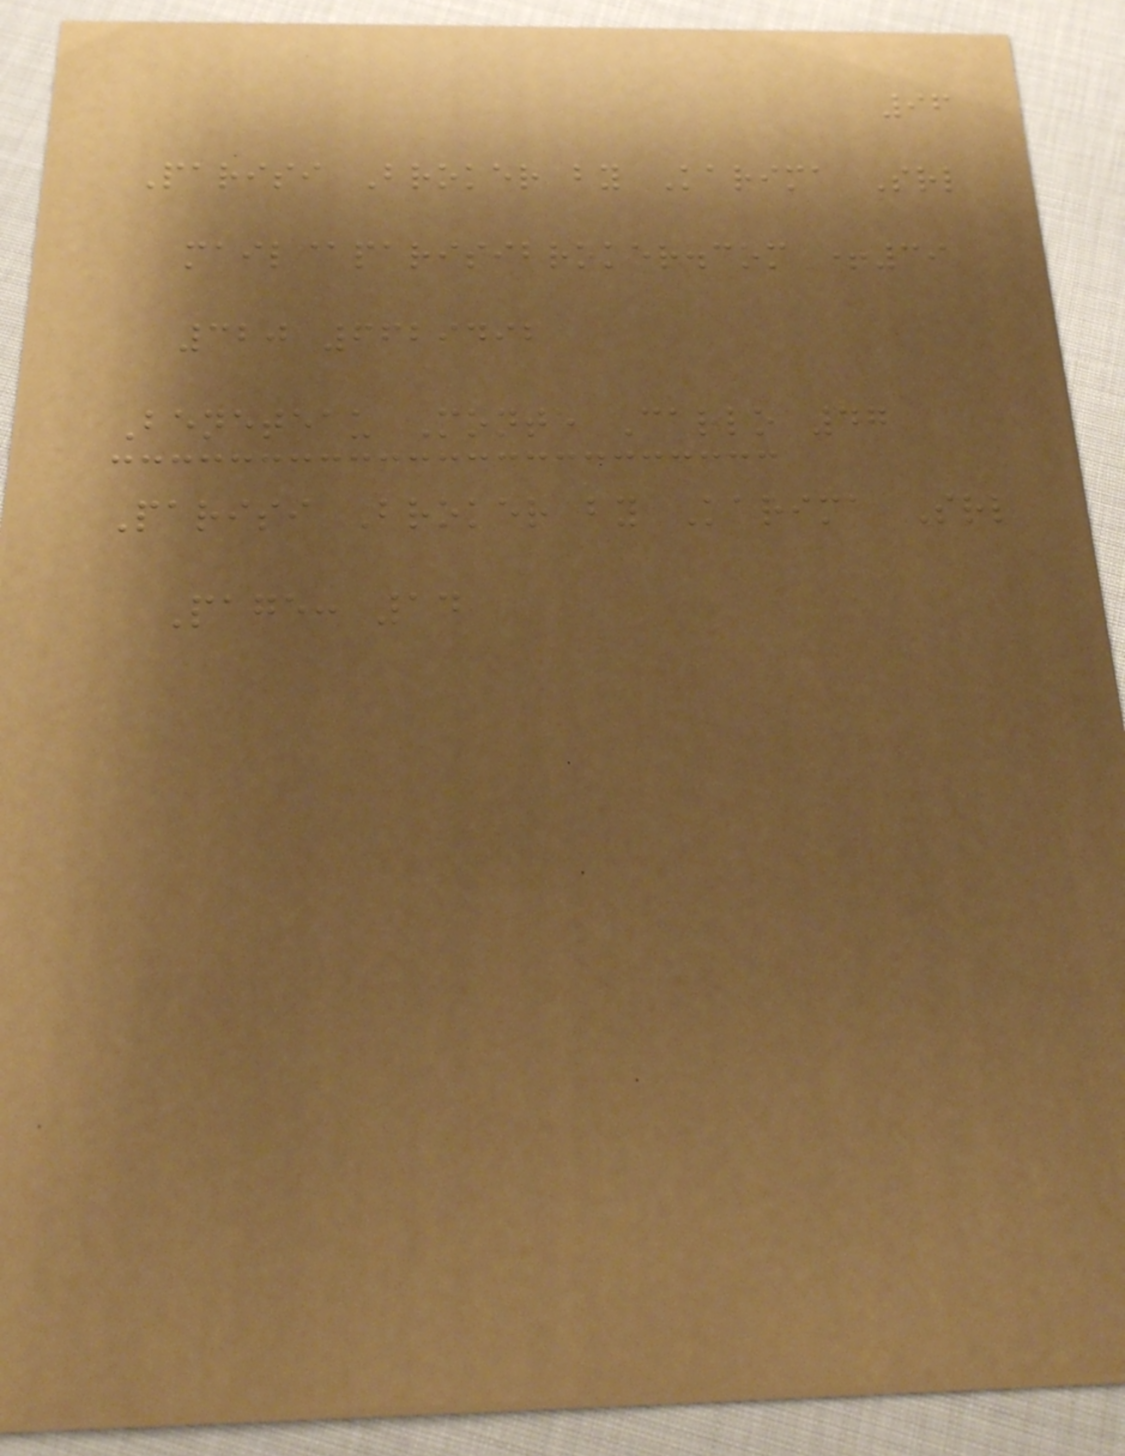96
Parisi Broker by Karima Srl
mail@parisibroker.com +39
320 6629492
Beneteau Monte Carlo 47
Parisi Broker by Karima Srl
Page: 14
